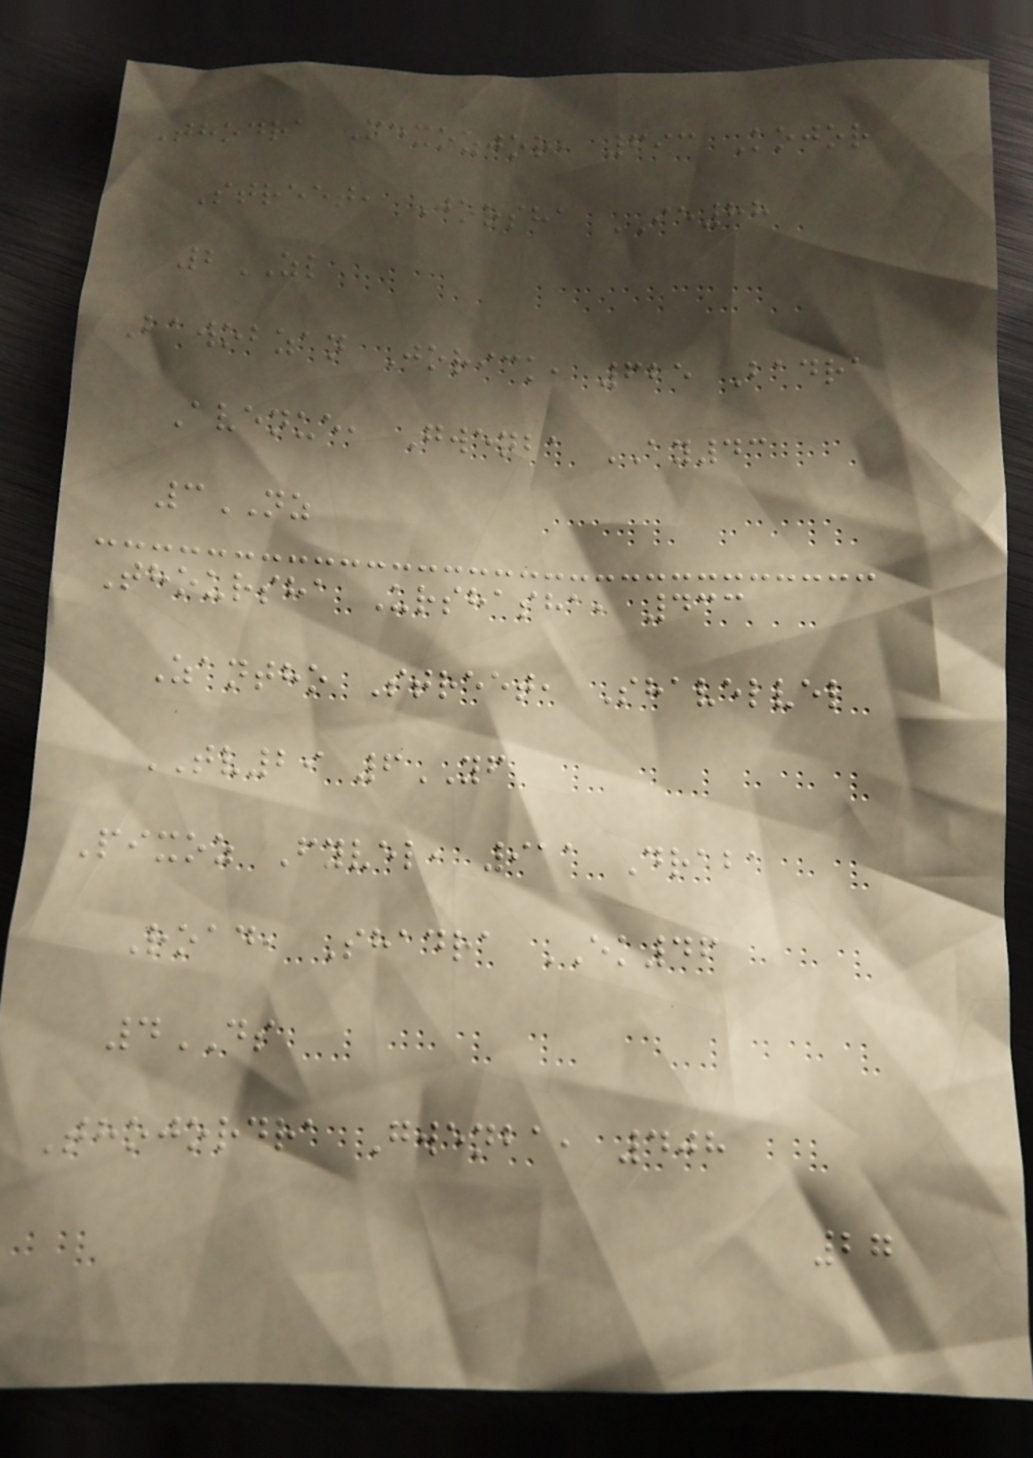Thodra Mexozjor, 693 Kojor
Street, Jorsha IE88
2ZL
Bawobzan Jorick, 625 Badra
Avenue, Gwenba AY43
3NZ
Thoursha Urshasha, 433
Zantho Street, Shavelvel
TV29 6YF
Pixoz Fyvel, 911 Draba
Road, Shadra EK46
4DS
Thojordra Gwenba, 408
27
